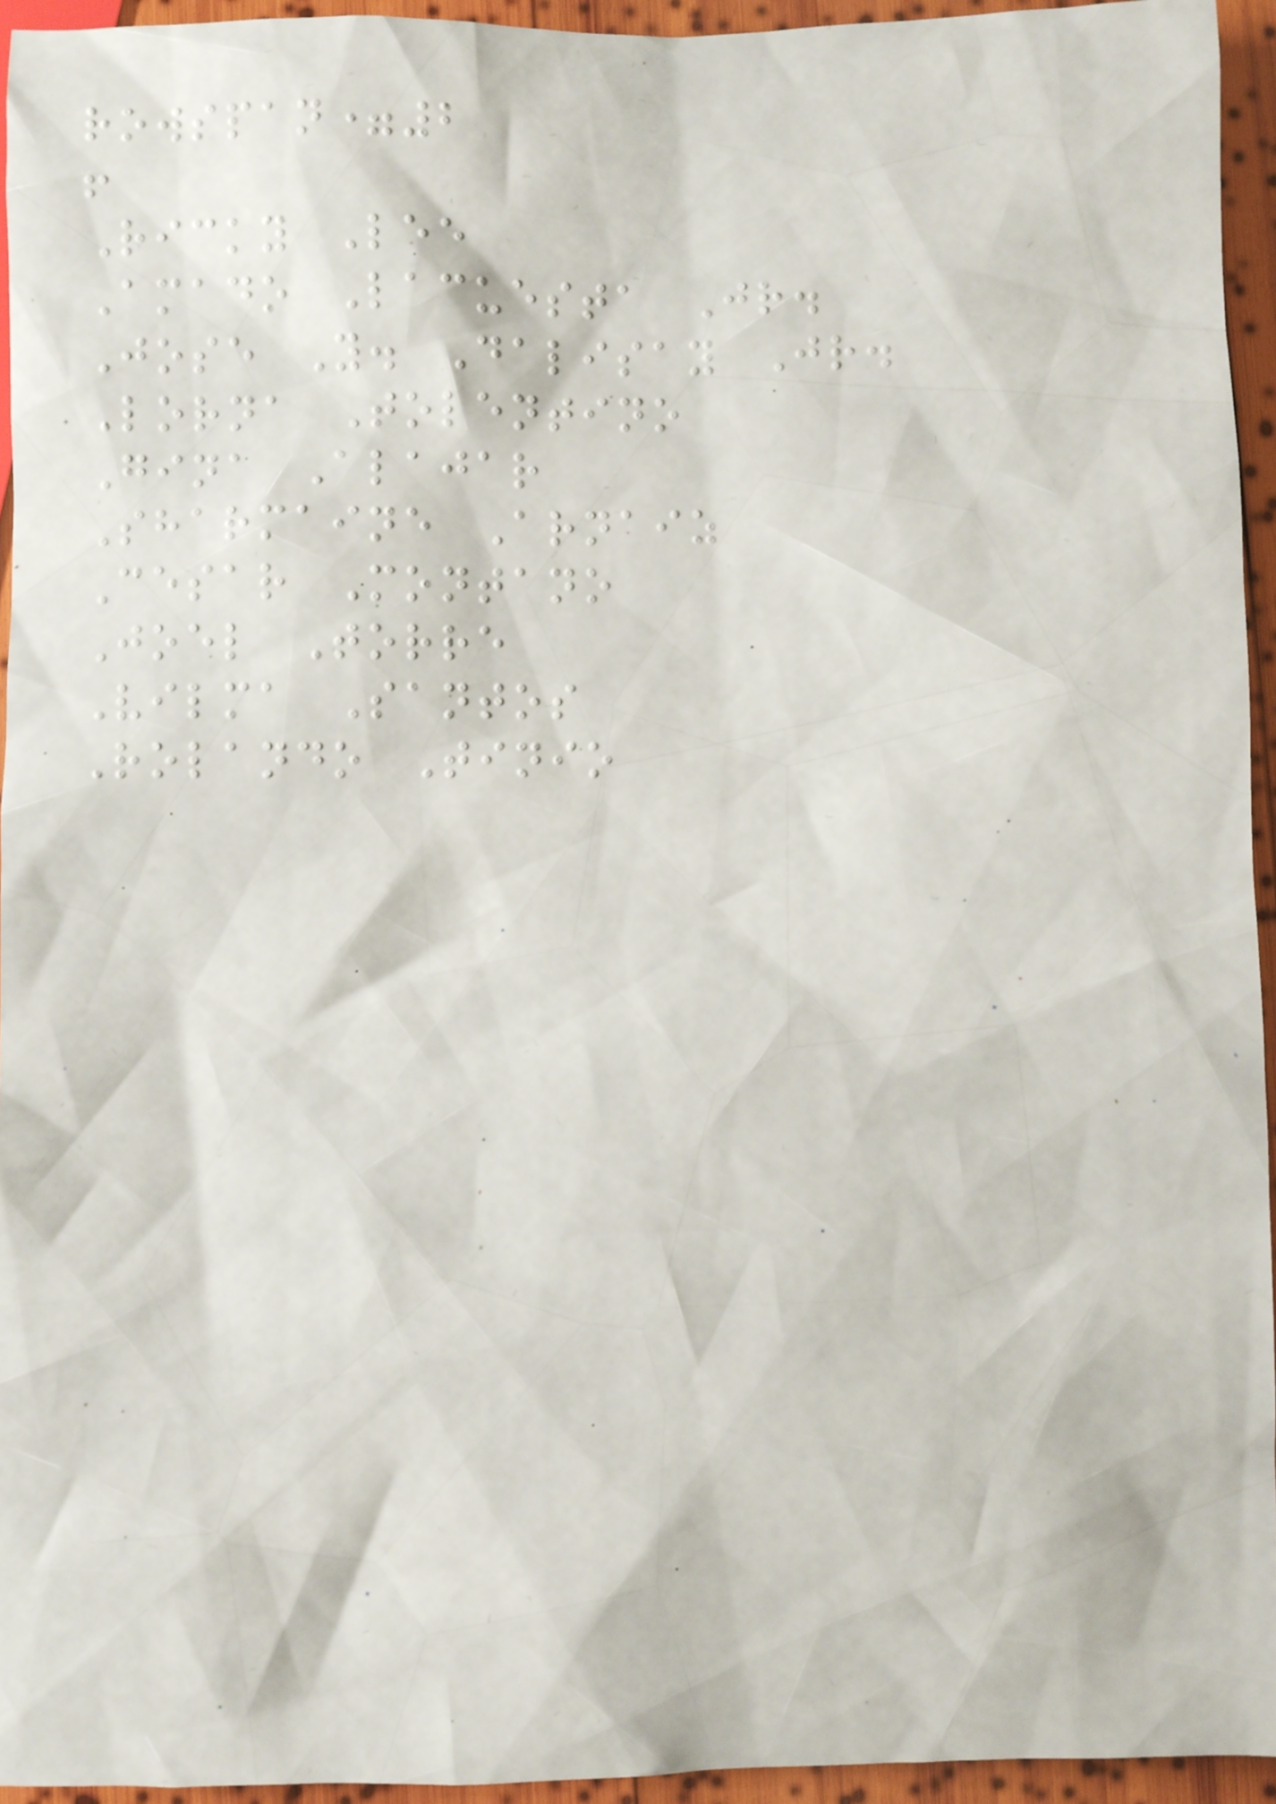rowspan=2
!
Ricky Lee
Amado Lacuesta Jr.
Jose Y. Dalisay Jr.
Lorna Tolentino
Gina Alajar
Sharmaine Arnaiz
Cesar Montano
Joel Torre
Vilma Santos
Rolando Tinio
